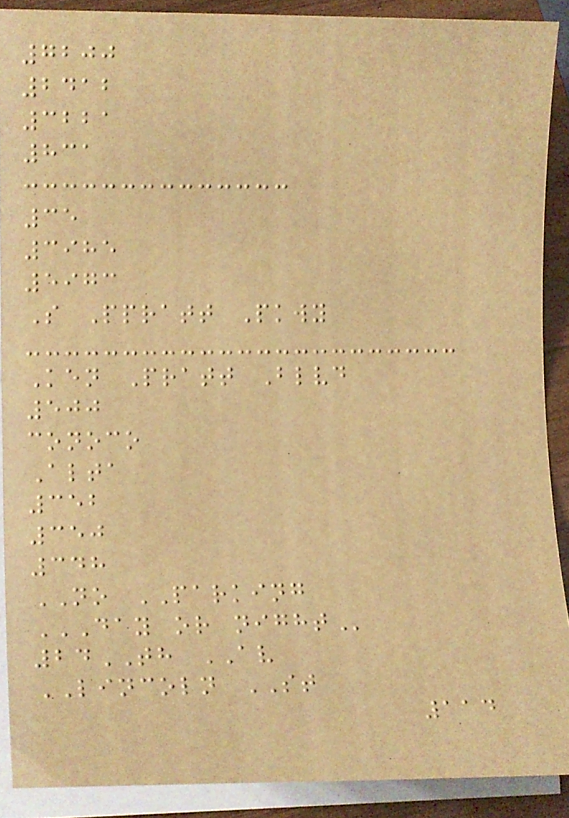7200
2412
3221
831
35
3985
5973
S Ppratt Pkwy
Ken Pratt Blvd
500
conoco
Alta
352
350
348
NO PARKING
DAY OR NIGHT
24TH AV
LINCOLN ST
114
